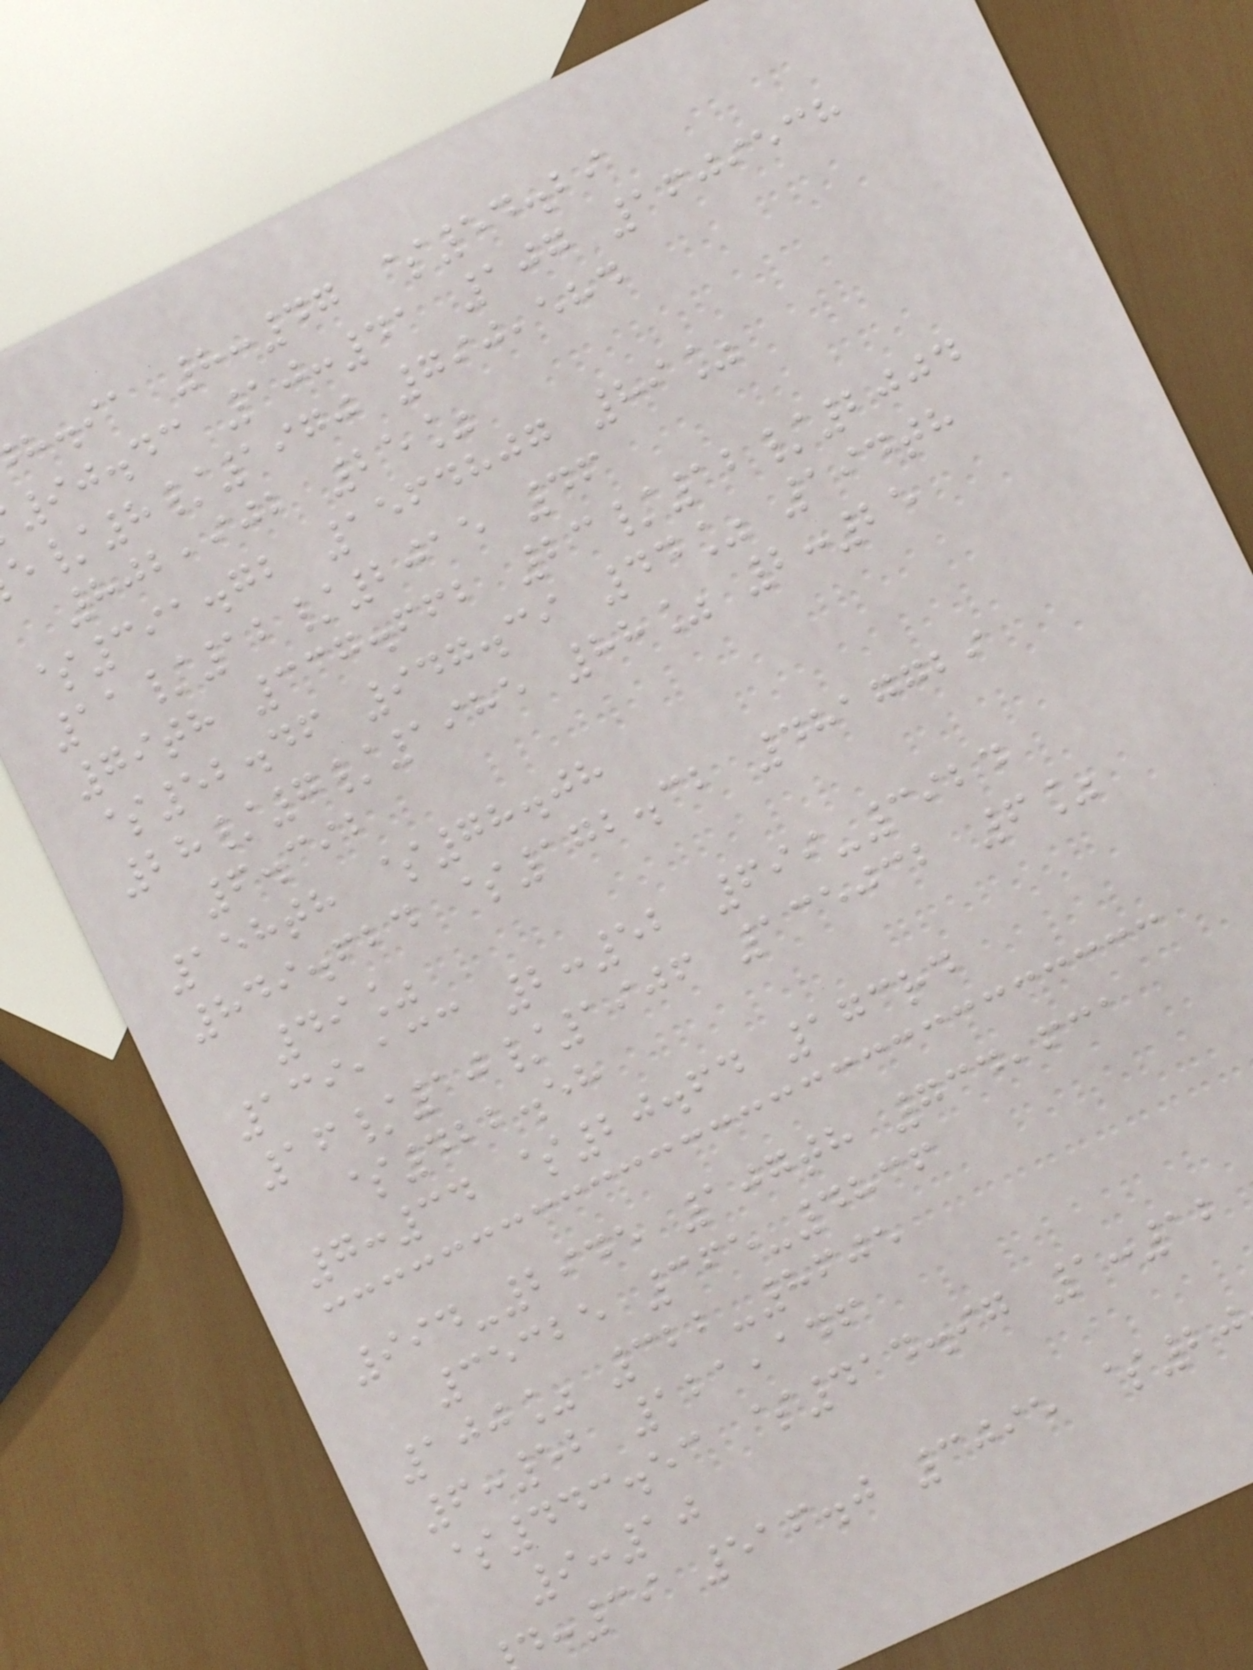h.ia 8:47 $54.29
90.43 10:41 107 1609538
/8/1970 790,584
802,902 25%
$391.72 1564807 89%
11/12/2015 46
79th 337.662 23/12/2004
$52.46 947.39 44% 194th
28/7/1985 88% 2:25
6.392
158th $78.08
849.624 $172.32 4817729
49%
139,133 2:52 699-3924
16/10/1906 135032 6%
$422.58
7:34 $20.64 173rd
994-2945 107th 734,631
35325 365-4836
100% 322-8605
6:52 121,146
$443.53 $414.97 1:12
9:10
:39 516.0 3095 $20
